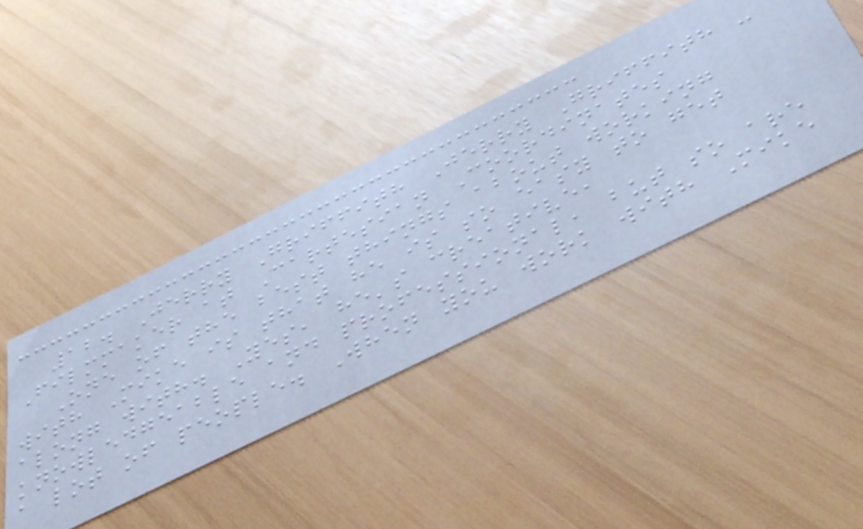12. Jerry Griffith Jerry Griffith -
Filmmaker at Cartesian Coordinates
One of the best things about working
with Mike is that he is so easy to get
along with. Yes, he's creative,
knowledgeable and professional, but so are
a lot of people. When you work with Mike
